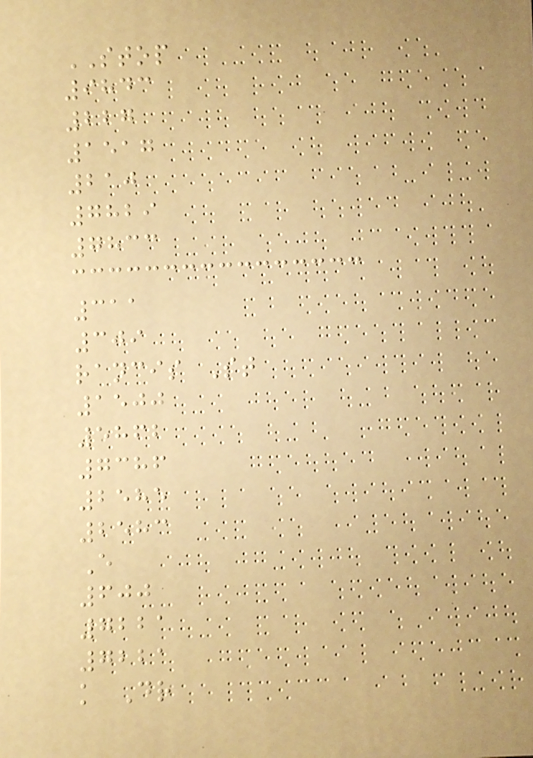STOP
9843
227
1517
210
7829
7833
311
309
rancis St
1500
5862
7386
2585
2583
E
600
7221
7221
k Dr
